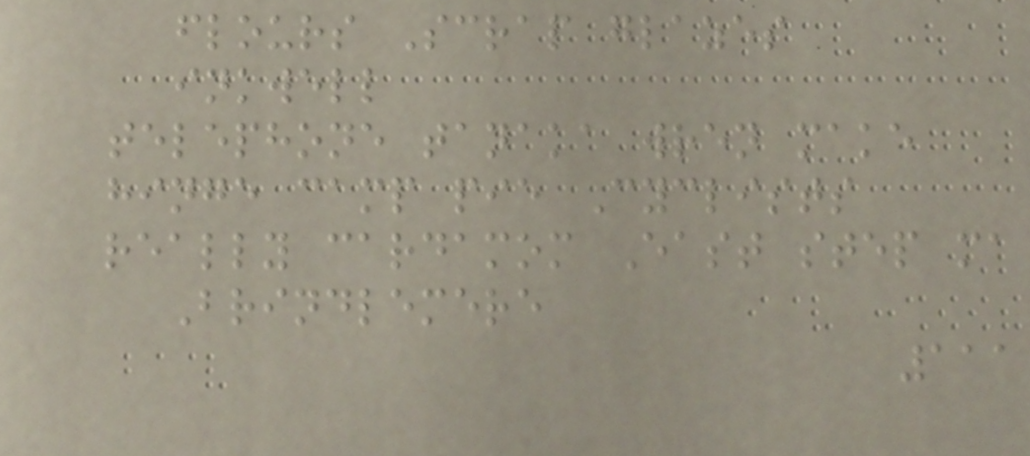flours Scrap glazes
inkwell
telephone tanaka wren make
hinge camp pie Cyclists
really cardamom East step ma
Brindlemere
111
